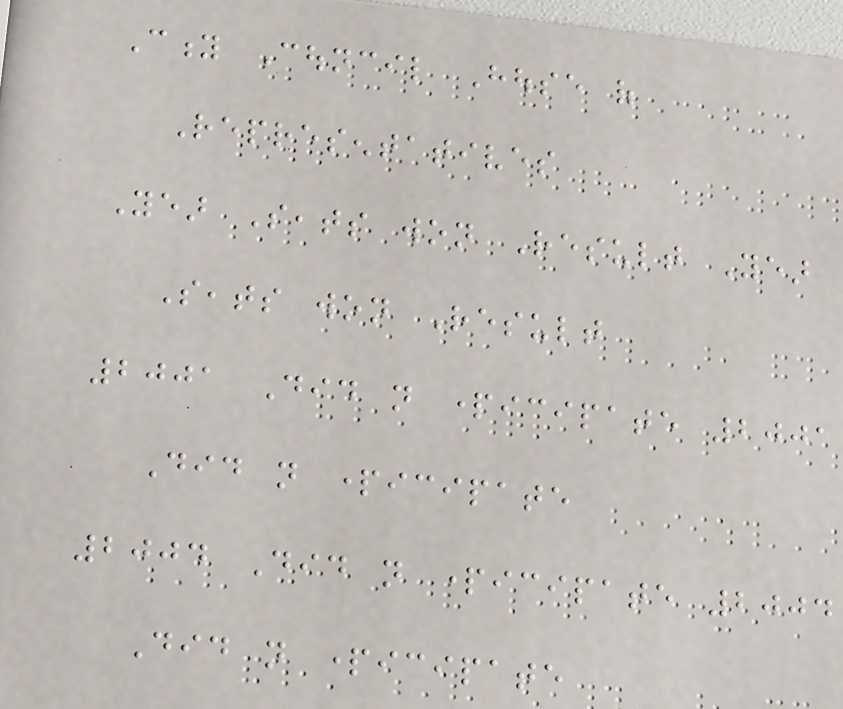City Council House of
Representatives
Year Seats won Result Year
Seats won Result
2001 Did not participate 2001
Did not participate
2004 Did not participate 2004
Did not participate
